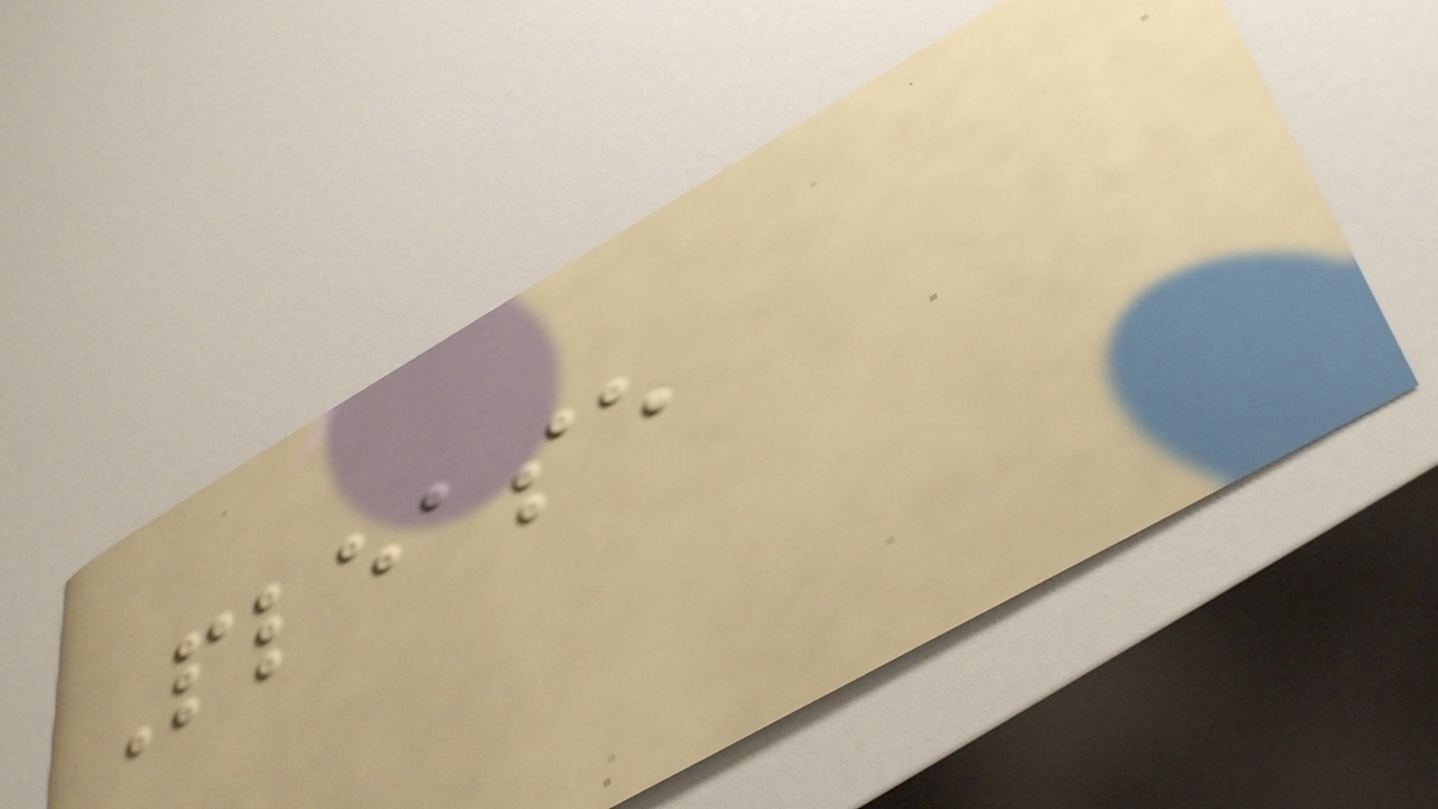Please
